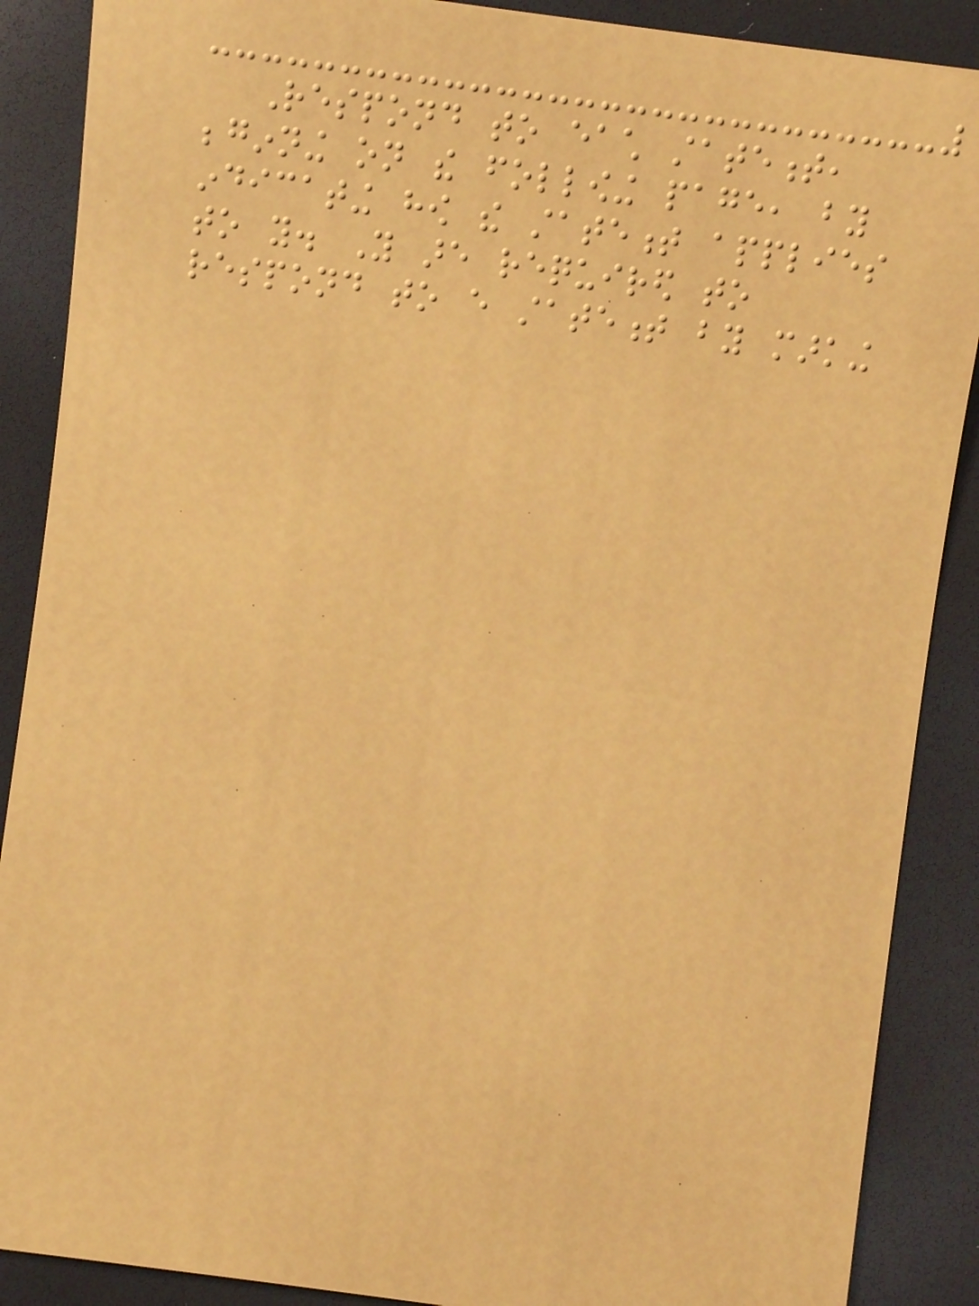Respond to each statement,
beginning on the following page, by
indicating how the statement applies
to you. You are required to
respond to every statement by marking
